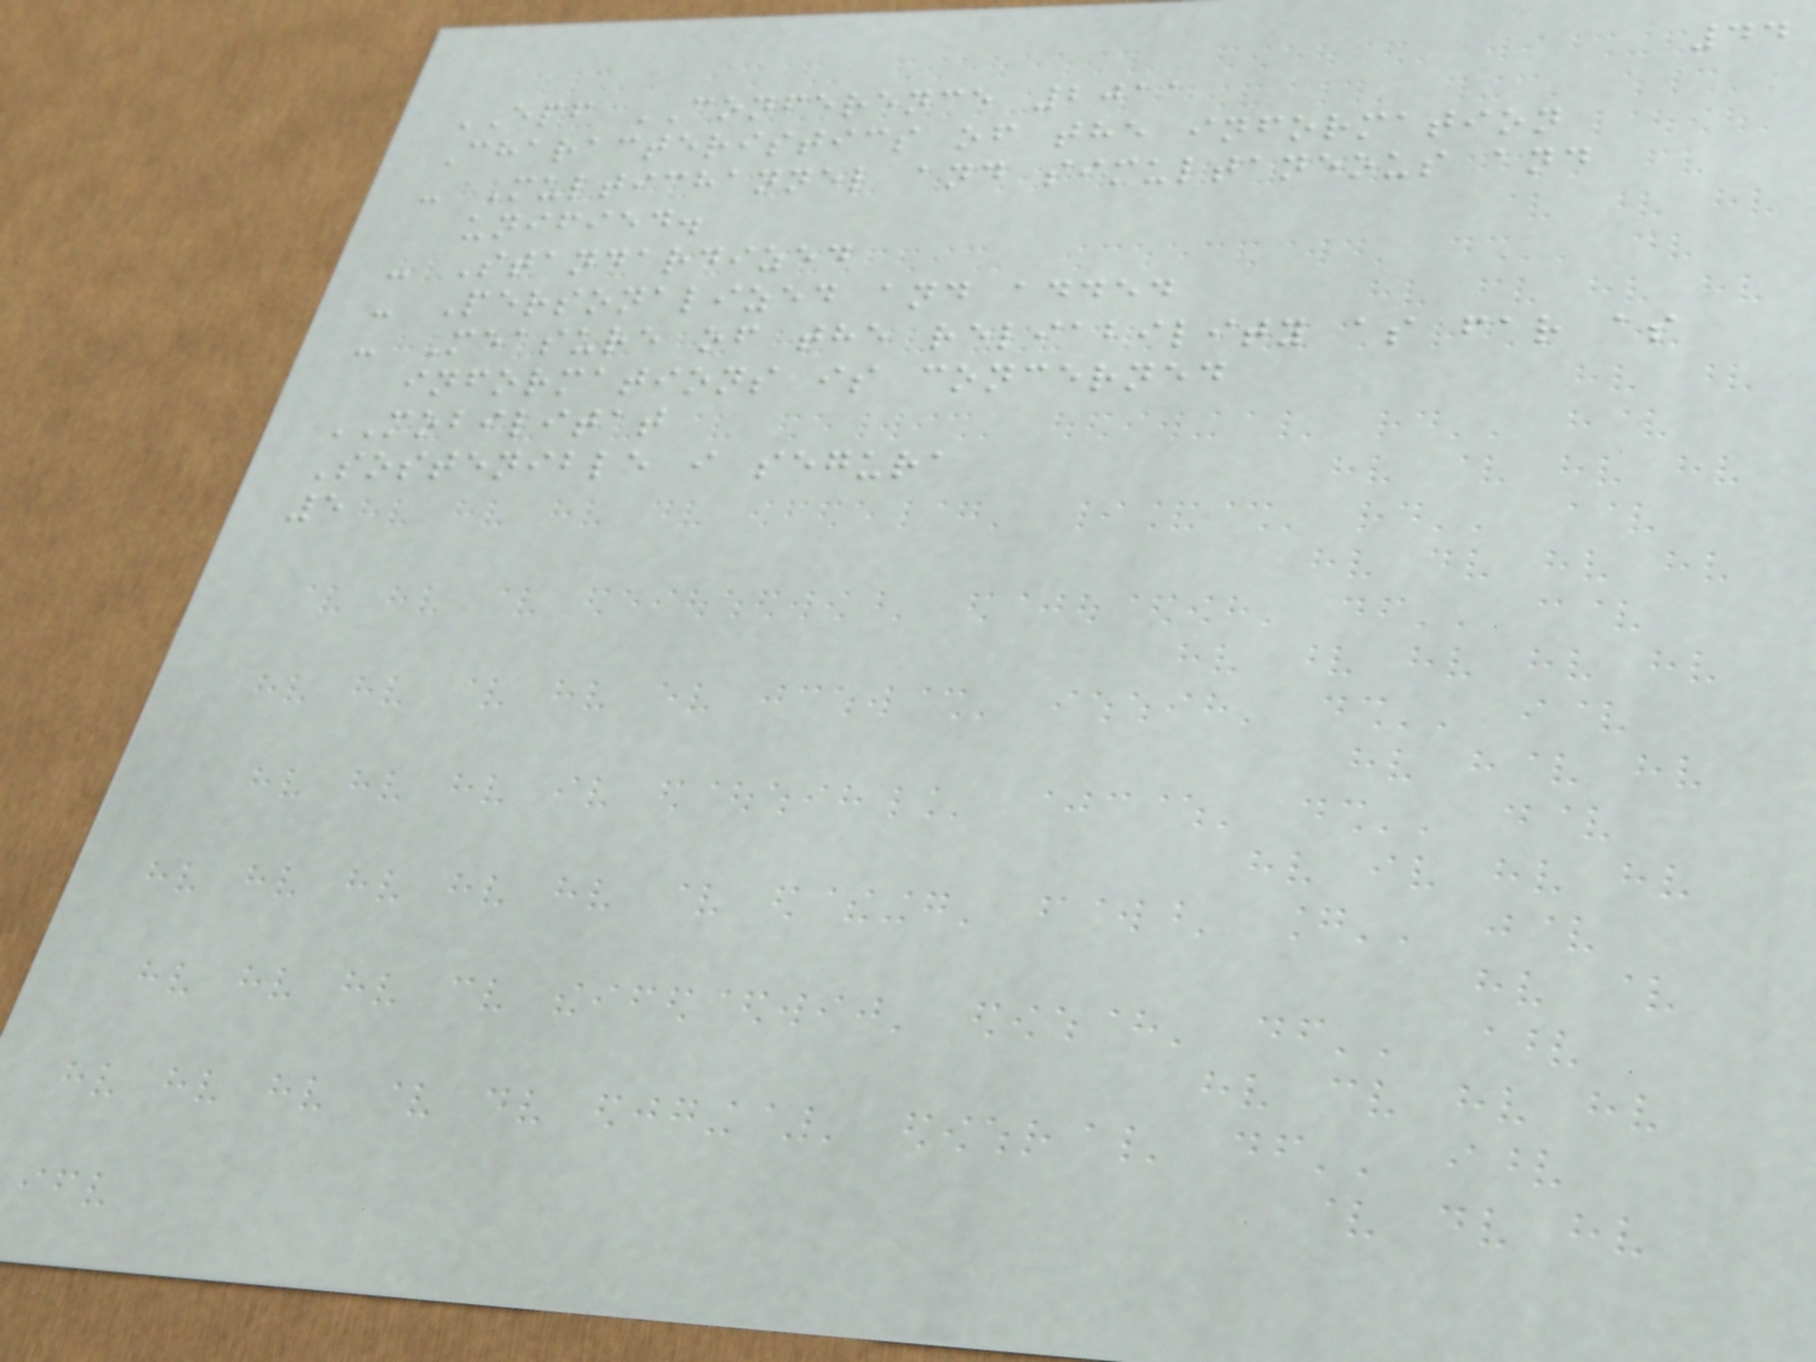44
EPF CONFERENCE 2011
Characteristics of the information
- Multichannel and simultaneous and
unified.
- Standardized
- Personalized and added
- Measure of the reliability as far as
informations is concerned
MOBILITAT
Sostenible i segura
5
